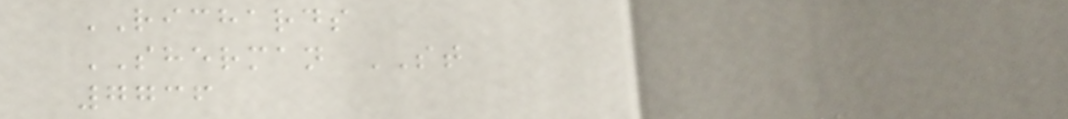RICHARDS
SHERMAN ST
7736
